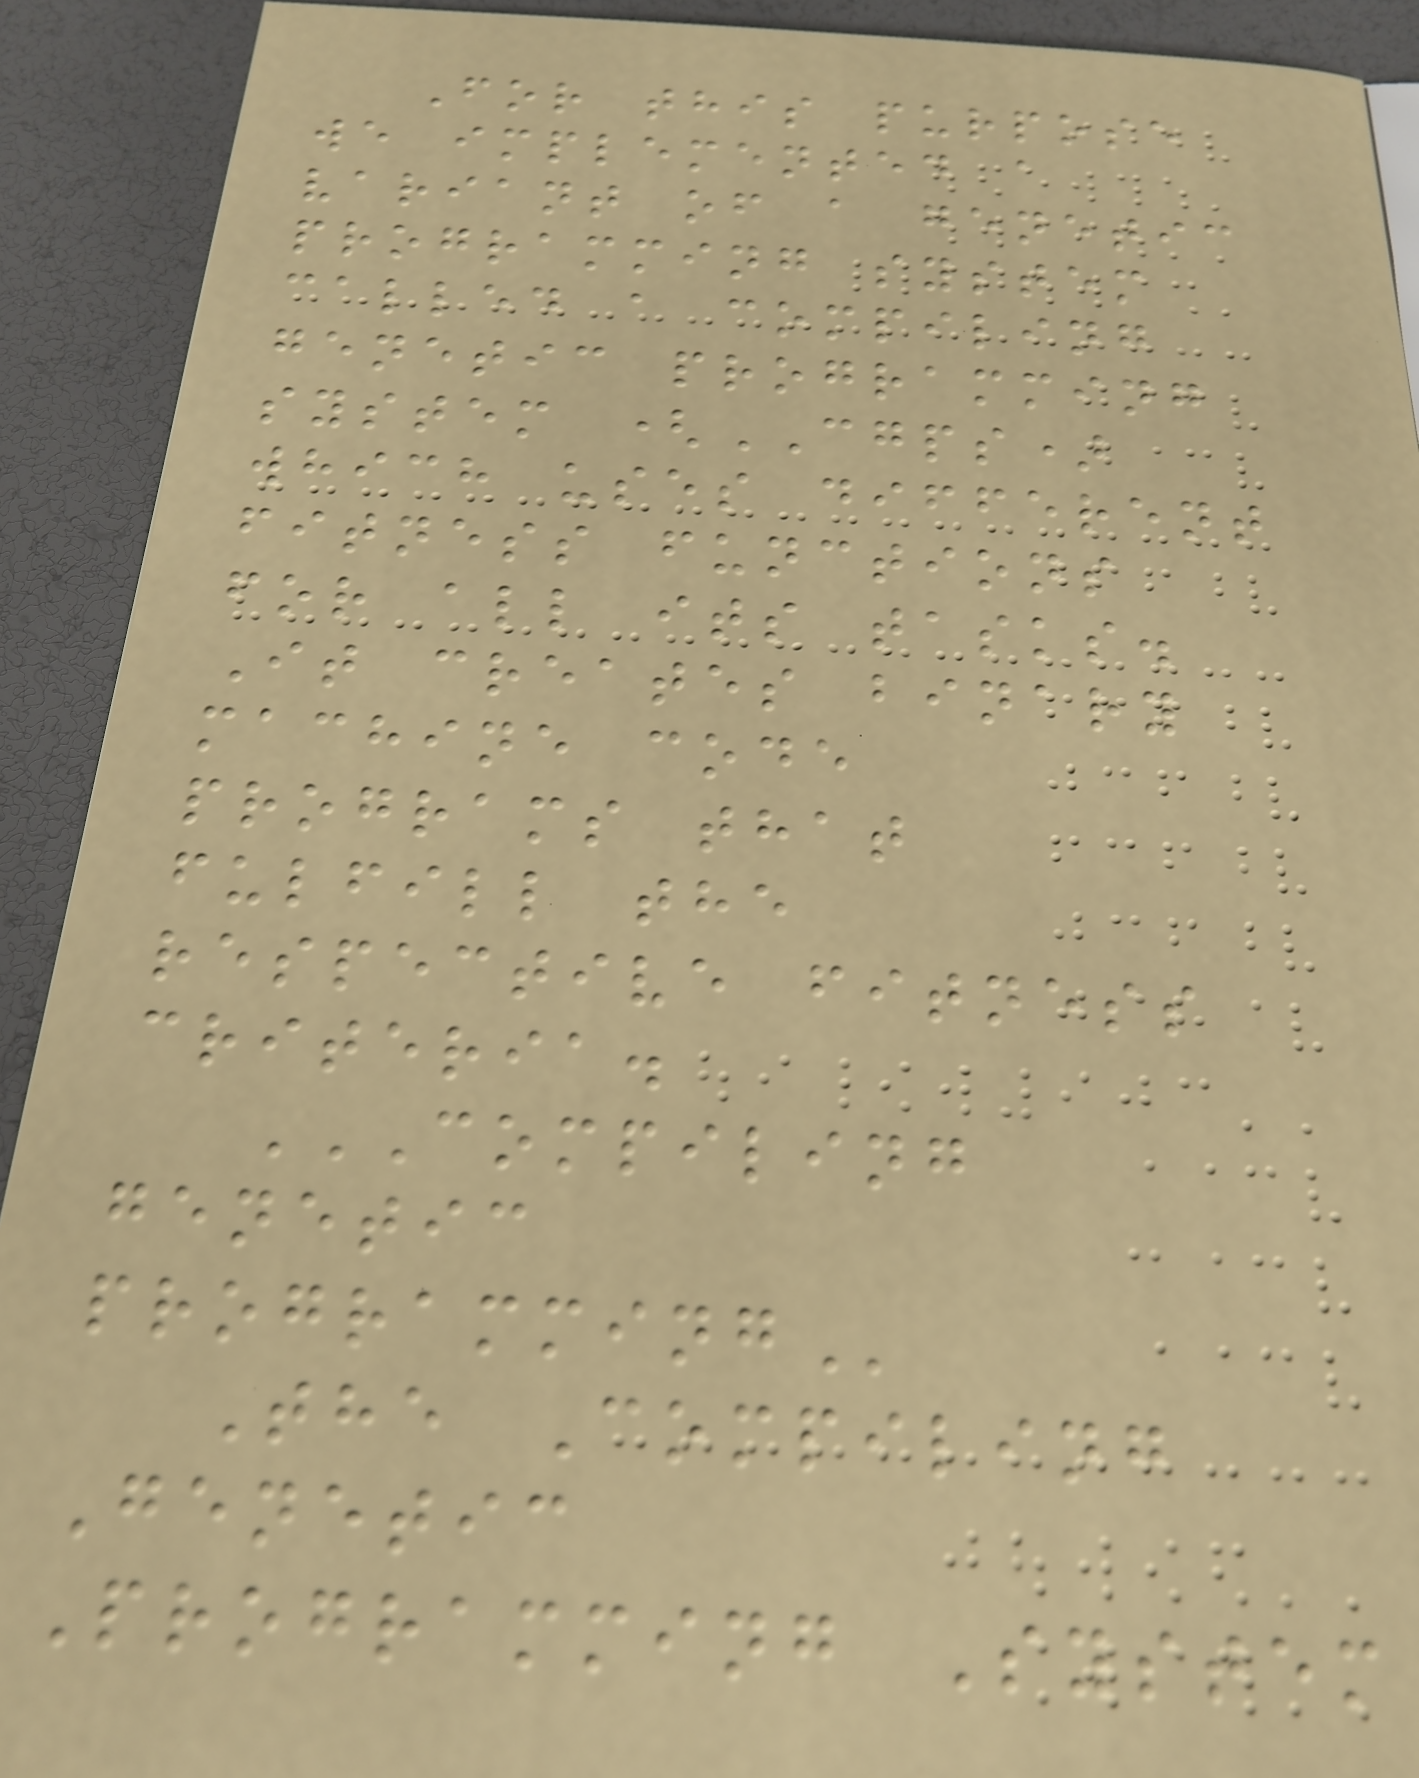For this purpose
we implemented a
variant of a genetic
programming system
called a compiling
genetic programming
system (CGPS)
which uses different
fitness functions
for all its tasks.
It creates binary
machine code
programs that
fulfill the
respective fitness
criteria.
COMPILING
GENETIC
PROGRAMMING
The Compiling
Genetic
Programming System
